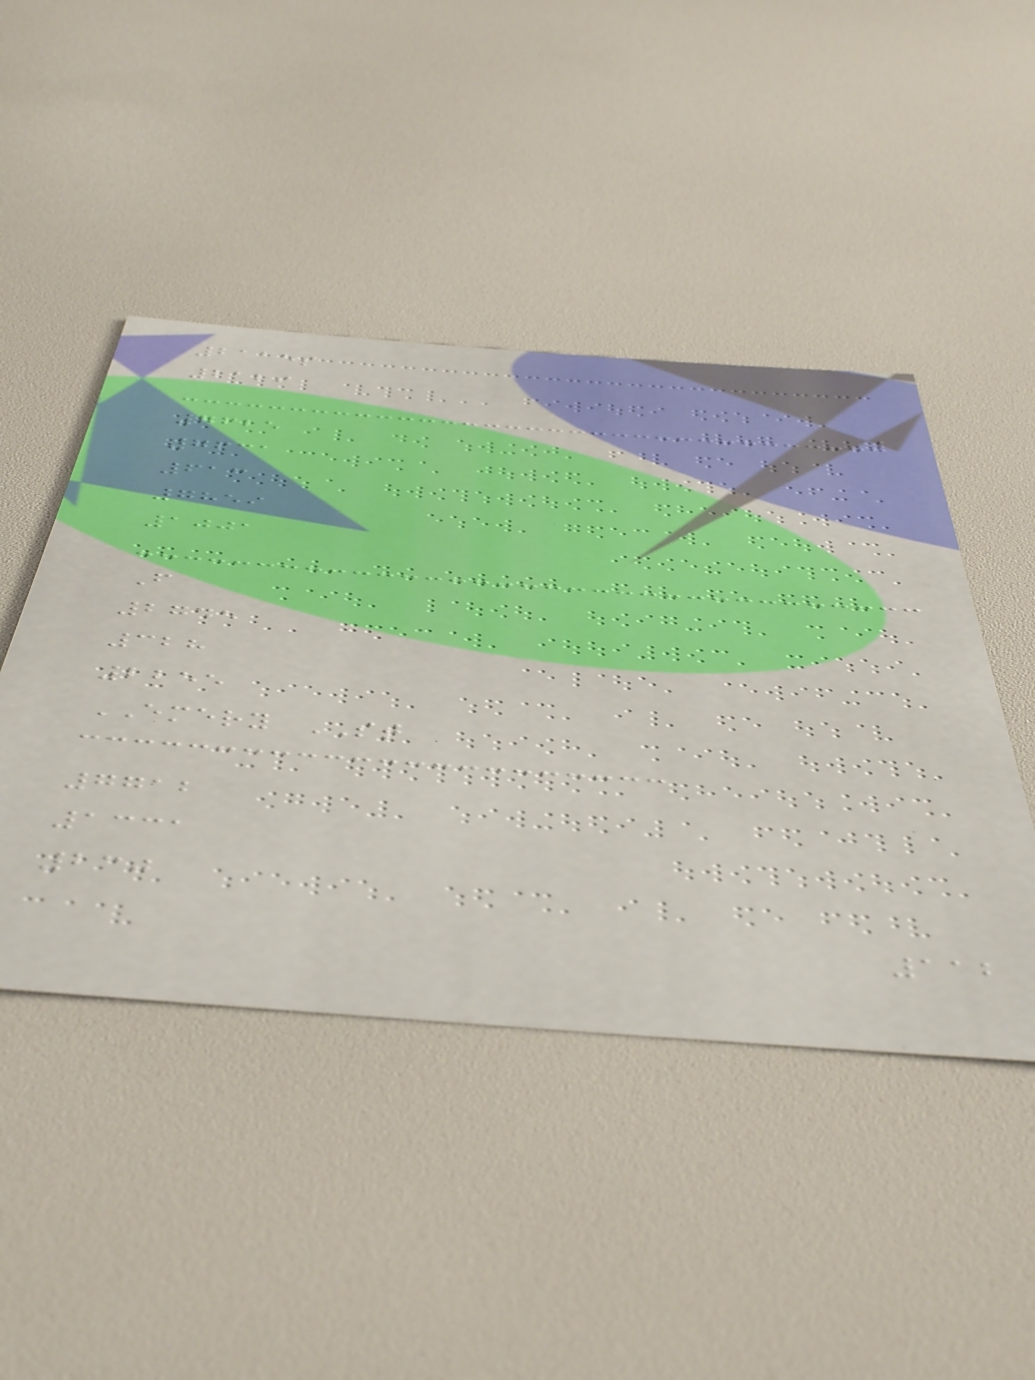2115s
2129
7625
7631
613
7859
1001
F
2745
328
2255
EMERY ST
7712
1331
230
112
